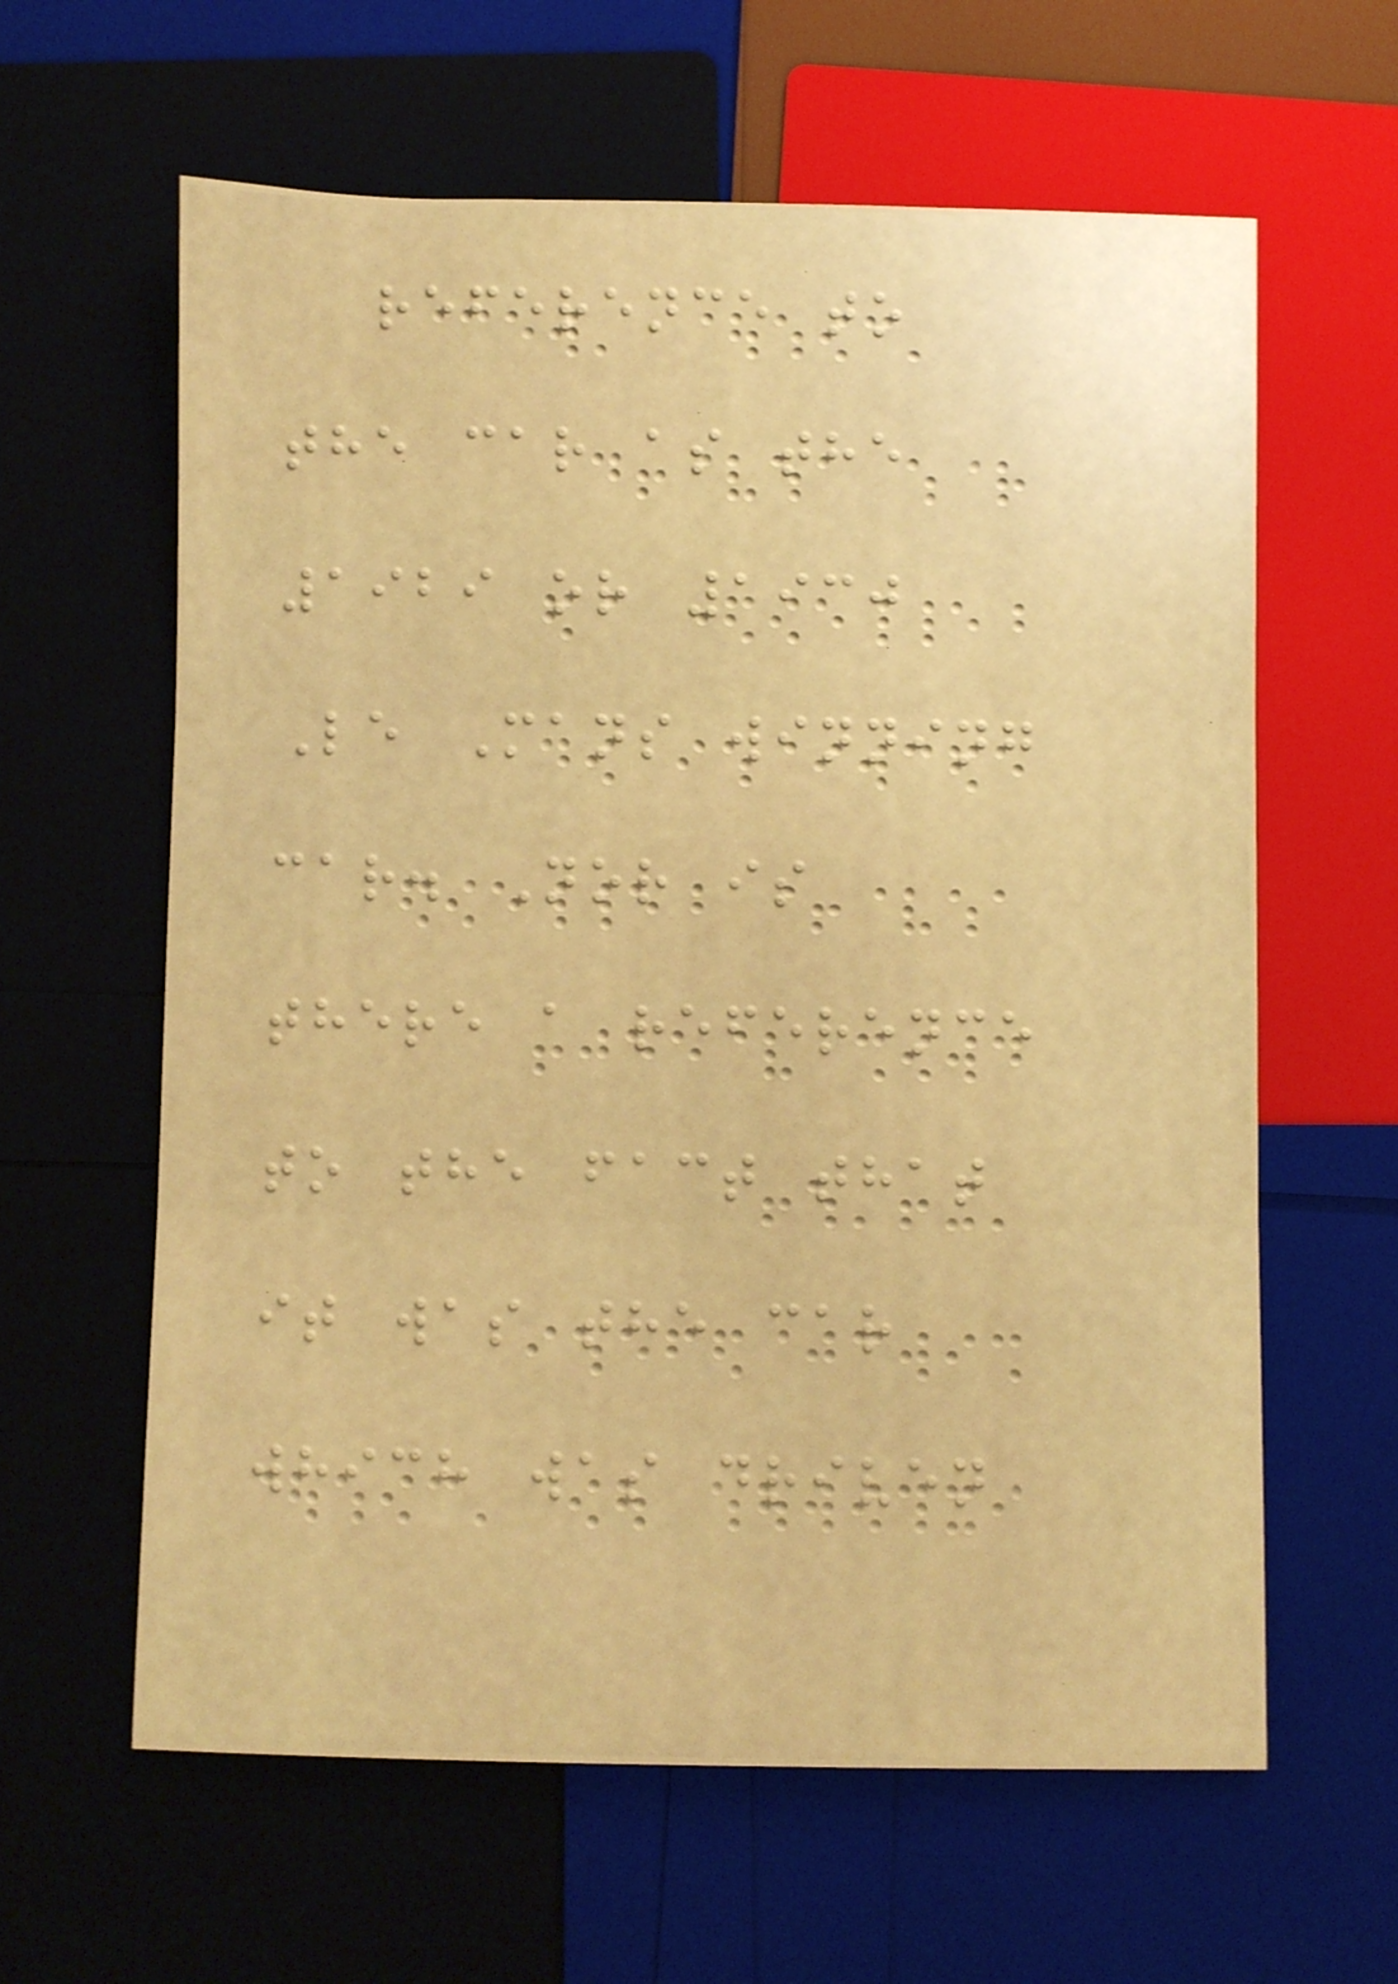reference to
the car as the
1929 or 1930
Le Mans winning
car. Nor is
there a reference
to the fact that
it was the car
which was driven
